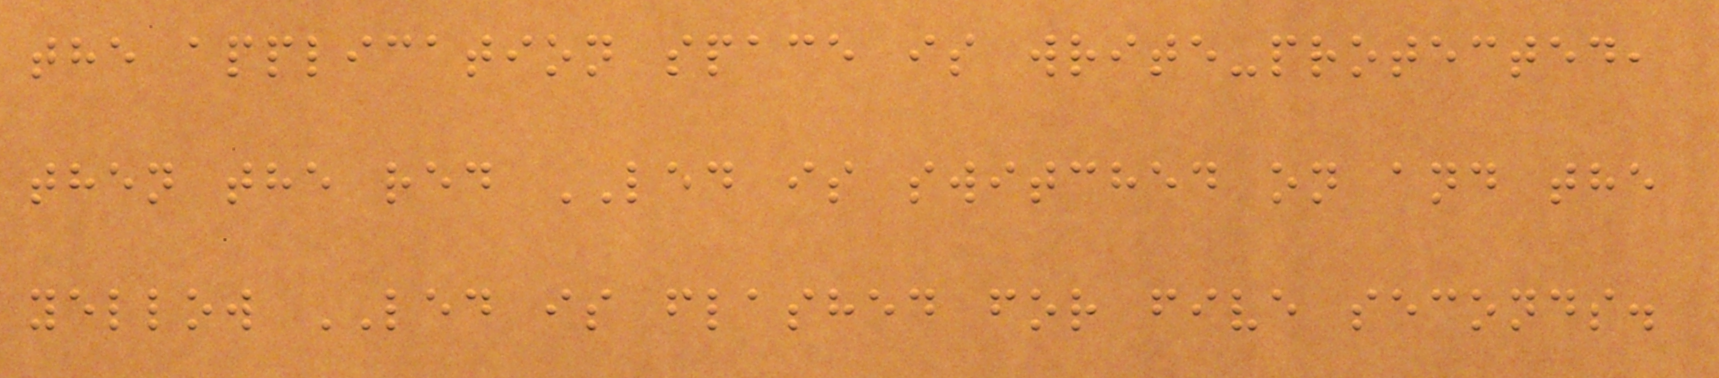the application space is write-protected,
then the red LED is switched on and the
yellow LED is flashed for five seconds.
